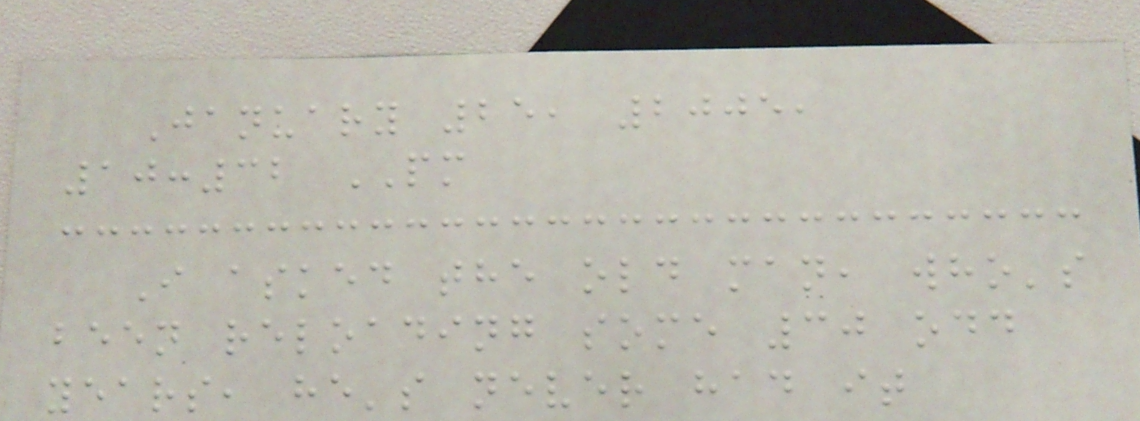January 25, 2005,
10:32 PM
I asked the old man, who's
been reloading some 30 odd
years, he's never had it
